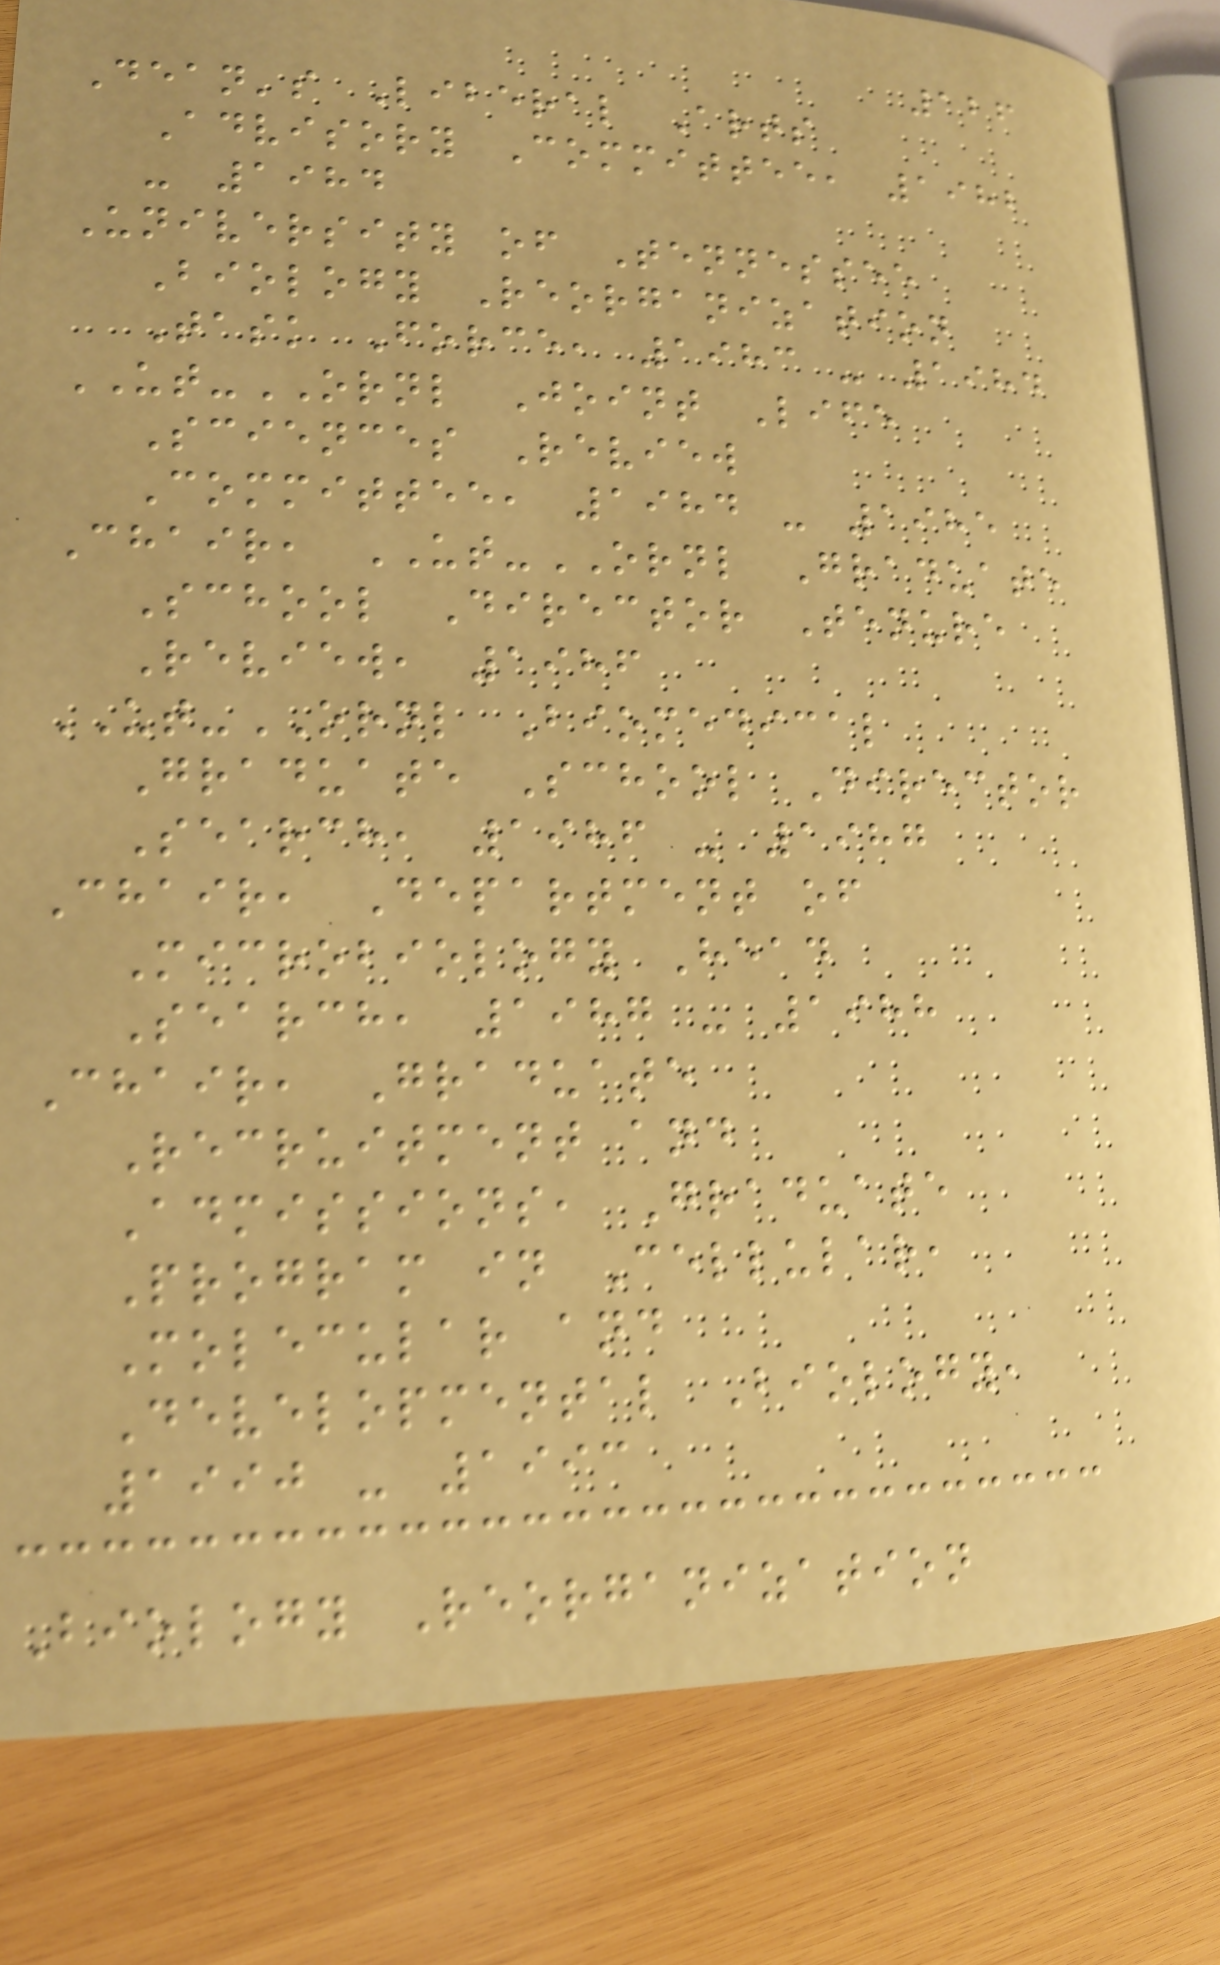126
Dean's Liberal Arts
Advisory Committee, 1982
- 1984
University of Tennessee
Biology Reorganization
Task Force, 1983 - 1984
UT-ORNL Joint Life
Sciences Review
Committee, 1984 - 1985
Chair, UT-ORNL Graduate
School Director Tenure
Review, 1986
UT-ORNL Biomedical
Graduate School Director
Search, 1986 - 1987
Chair, Department of
Microbiology Head
Search, 1987 - 1988
Chair, Graduate
Recruitment and
Admissions, Graduate
Program in Cellular,
Molecular and
Developmental Biology,
1990 - 1993
Biology Reorganization
